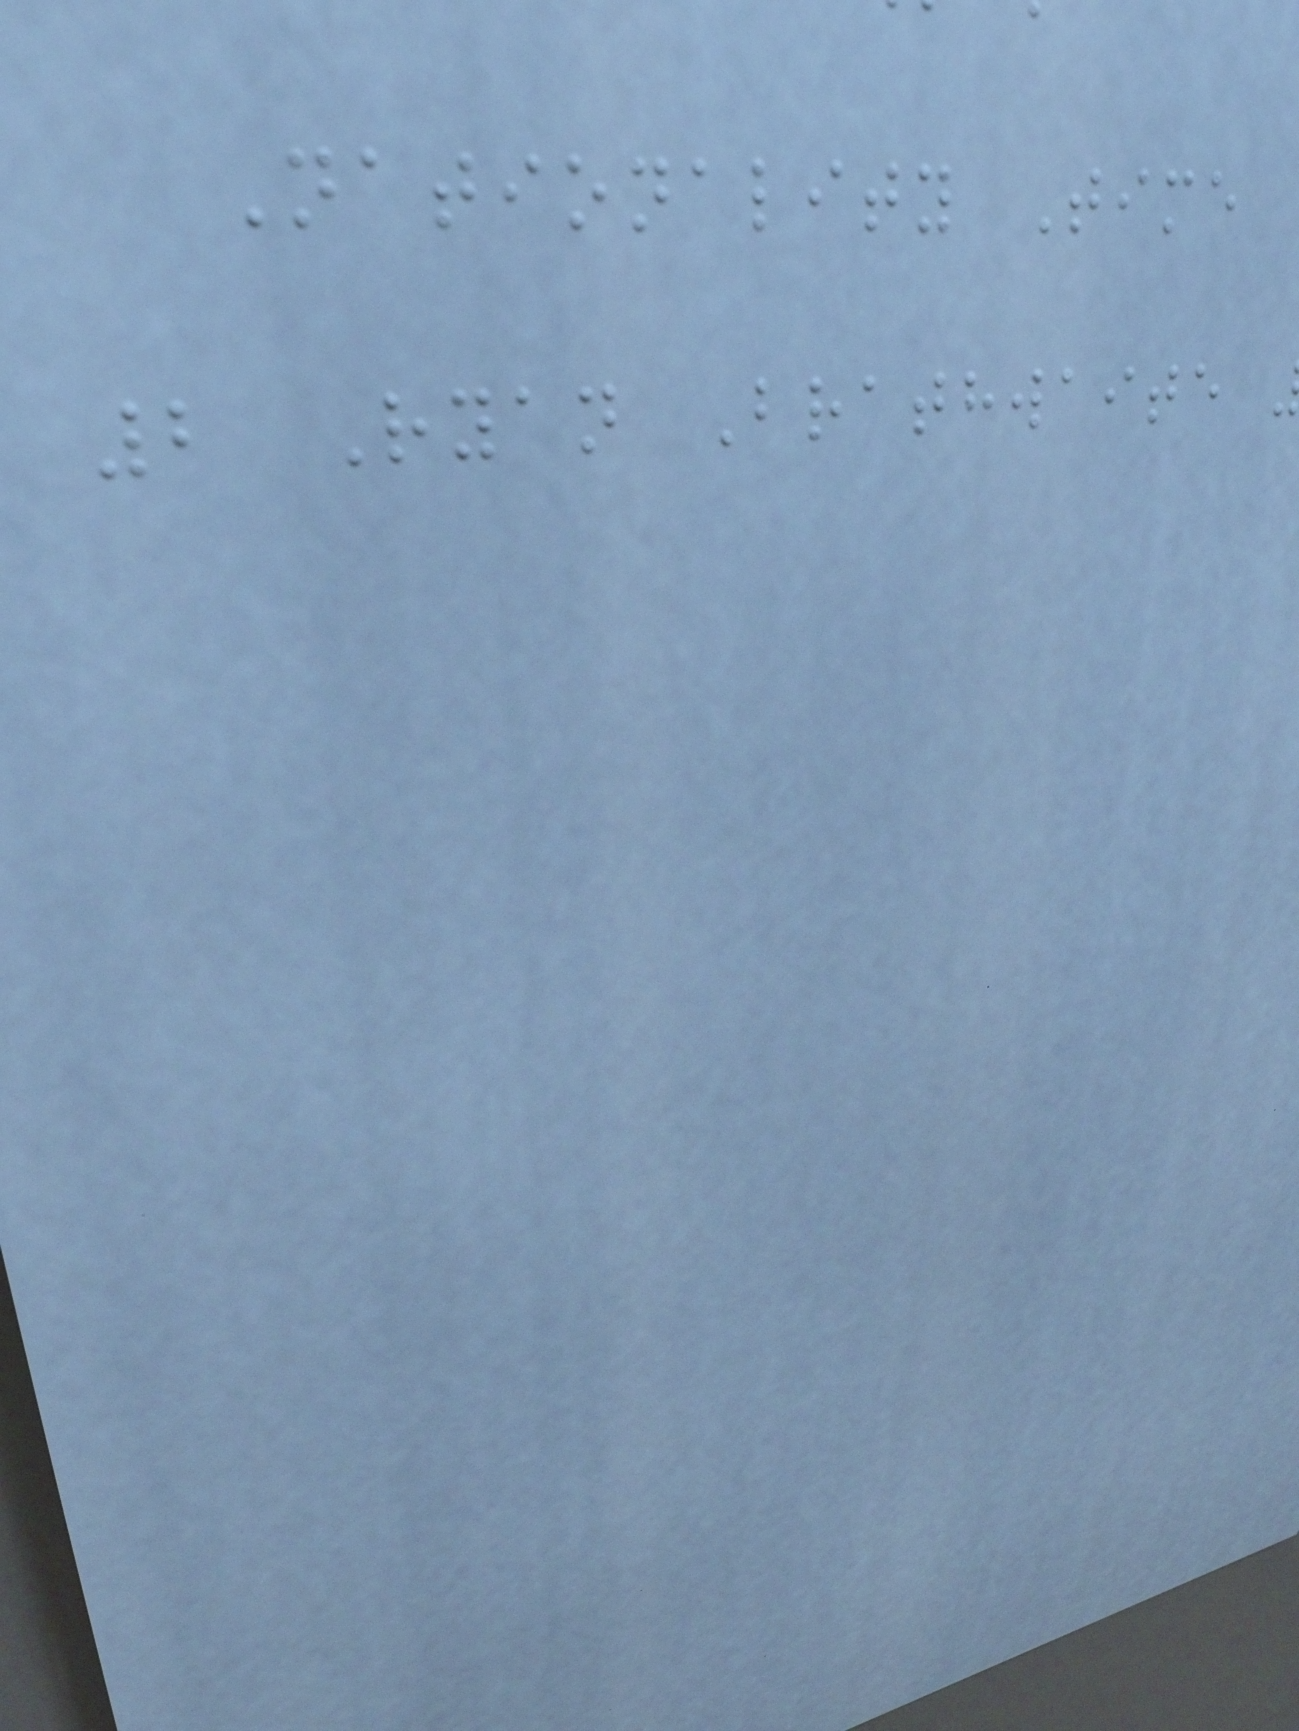Nationality Time
2 Ryan Brathwaite
